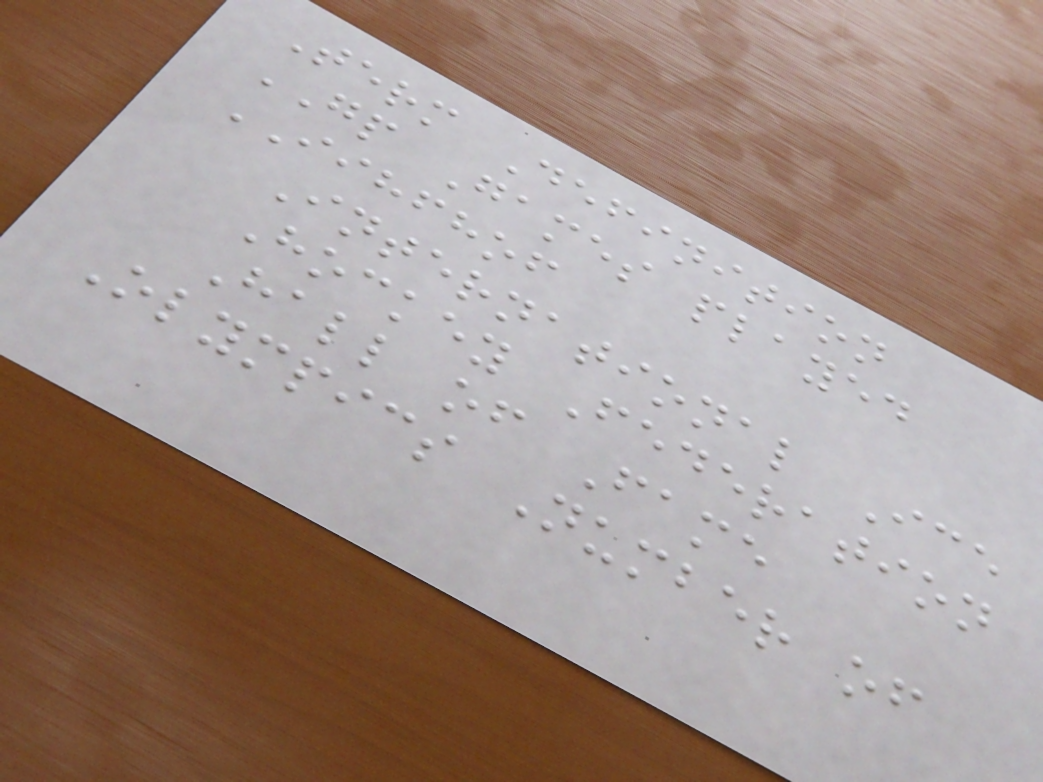Term Definition
GP Games played
IIHFHOF
International Ice
Hockey Federation
Hall of Fame
Olympics Number of
